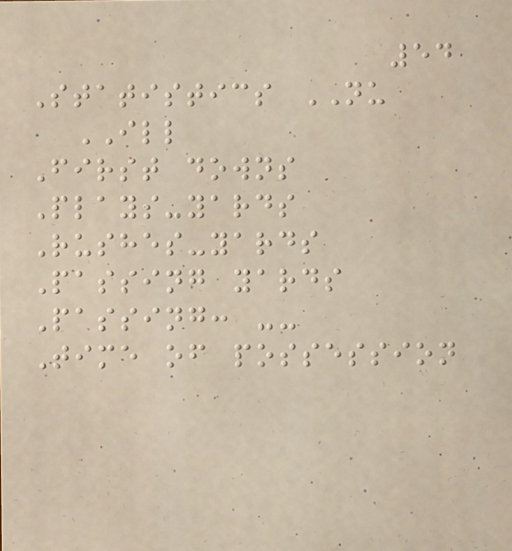54
Statistics NU
ILL
First downs
Plays-yards
Rushes-yards
Passing yards
Passing: --
Time of possession
